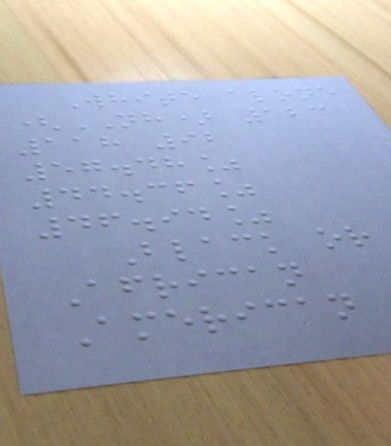White alone
(NH) 123
118 92
57.48%
44.36%
46.94%
Black or
African
American
